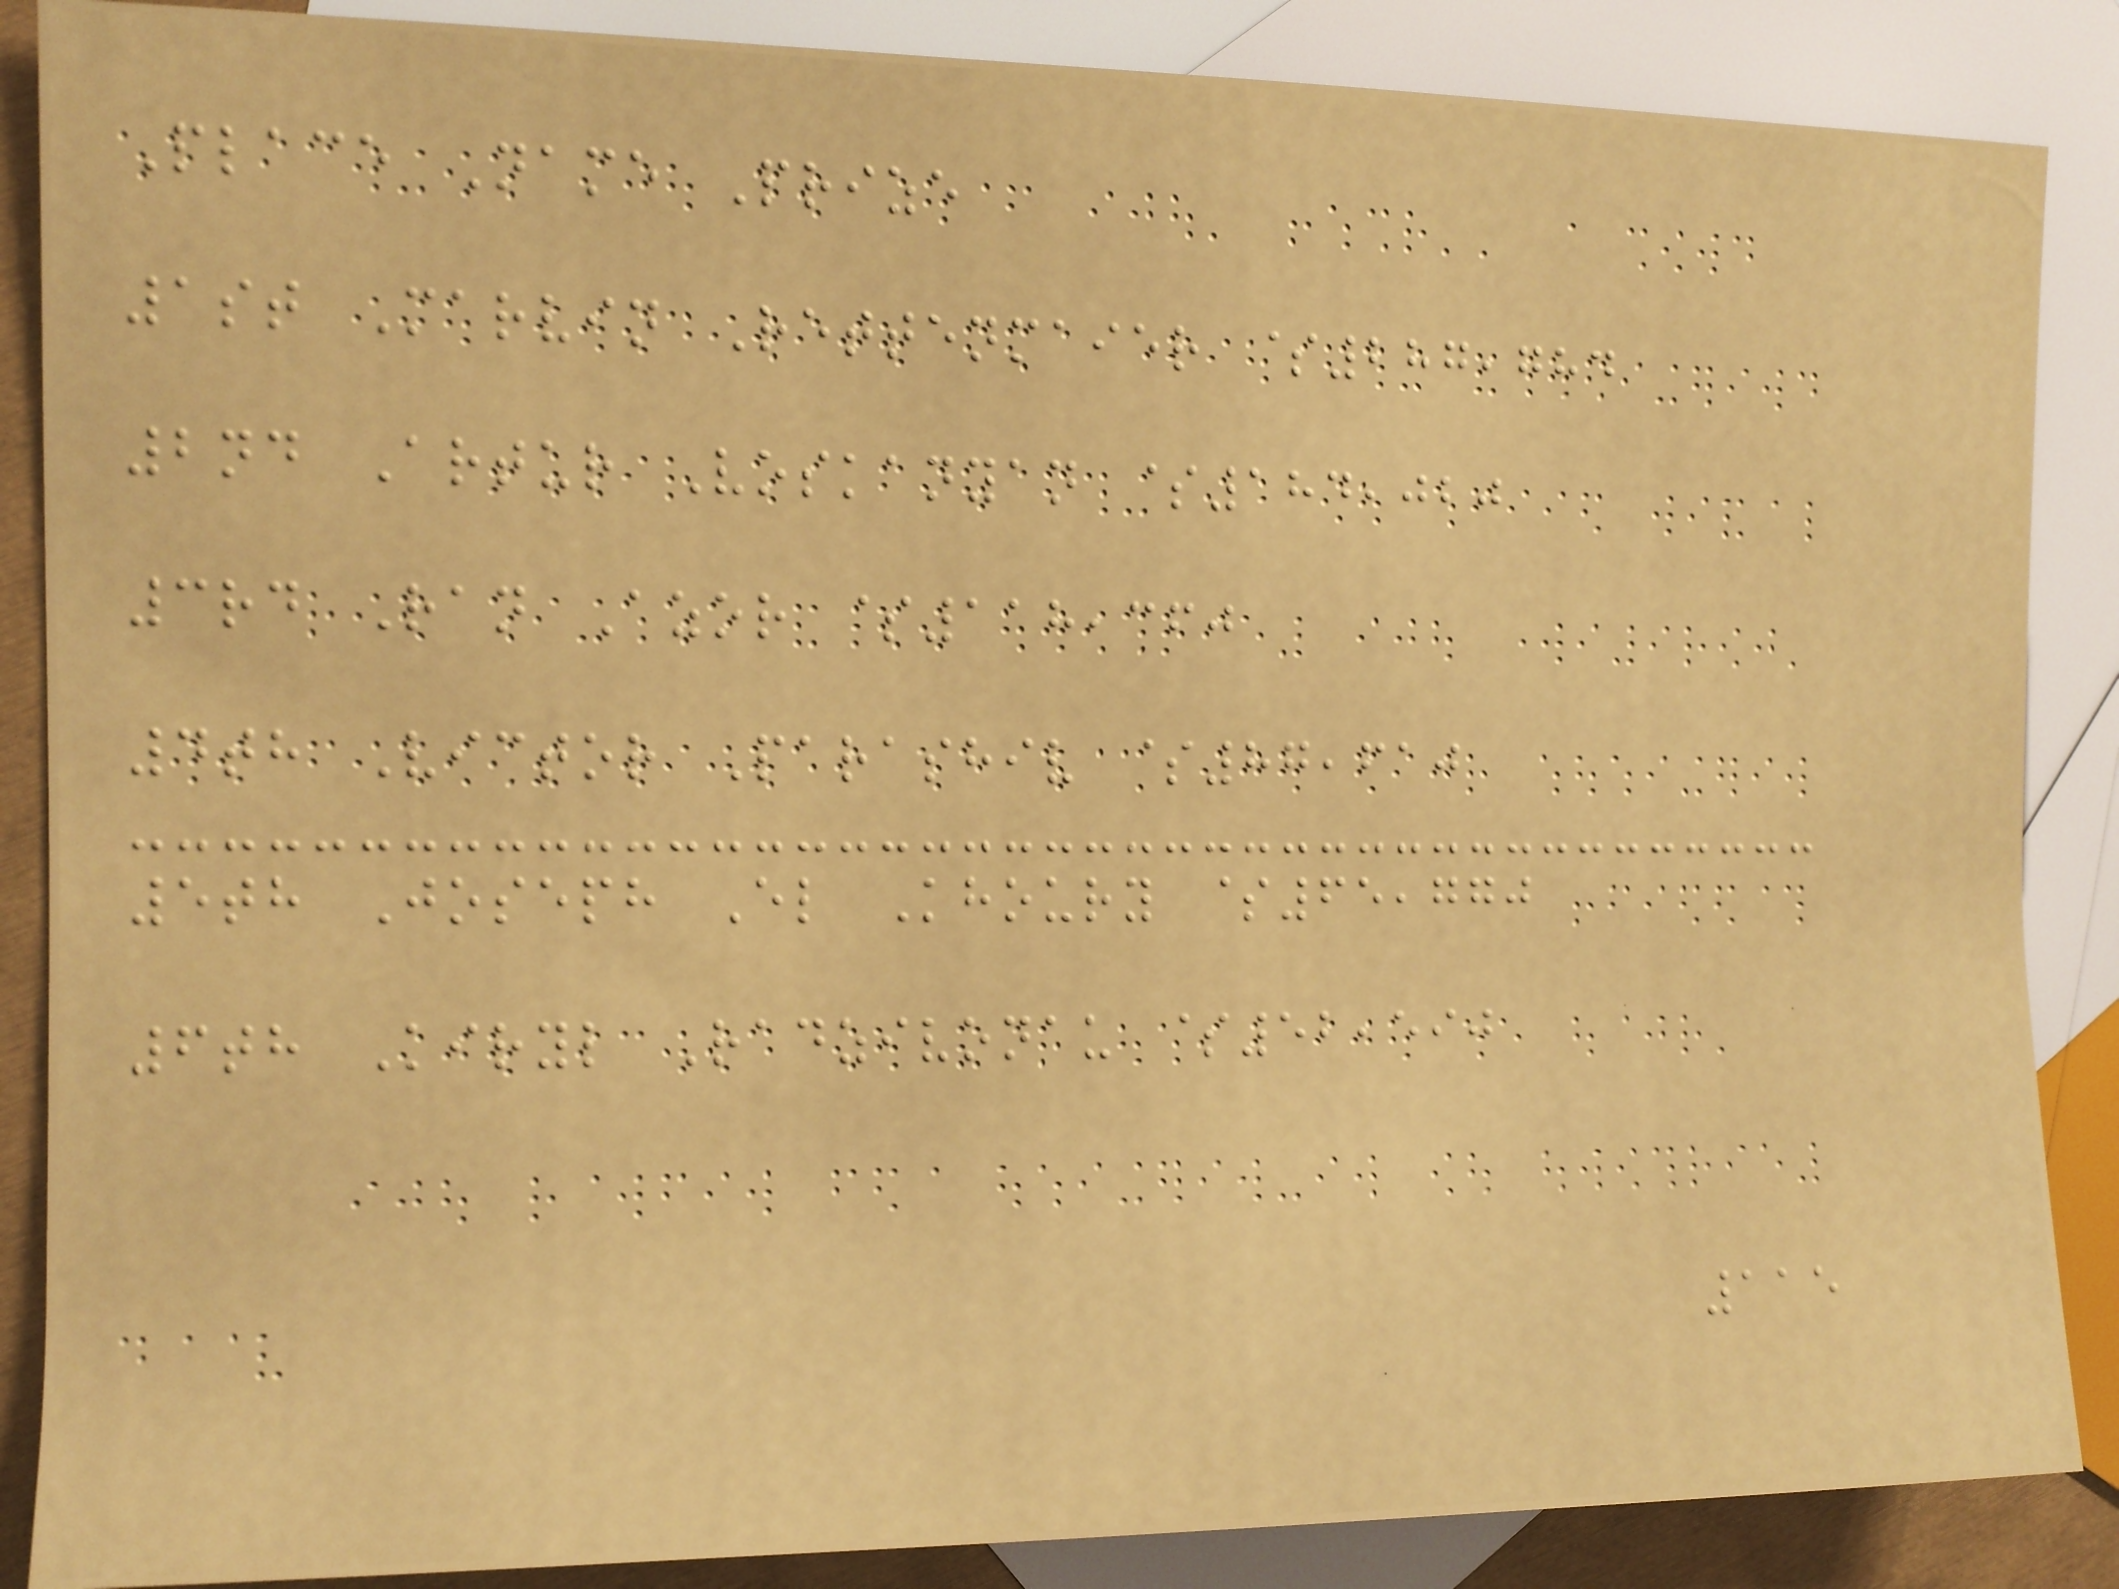Place Name Prize
1st Marvin Rettenmaier $287,784
2nd Artur Voskanyan $184,020
3rd Ran Azor $118,360
4th Victor Parashiv $87,610
5th Joseph El Khoury $65,770
6th Kiryl Radzivonau $52,590
115
